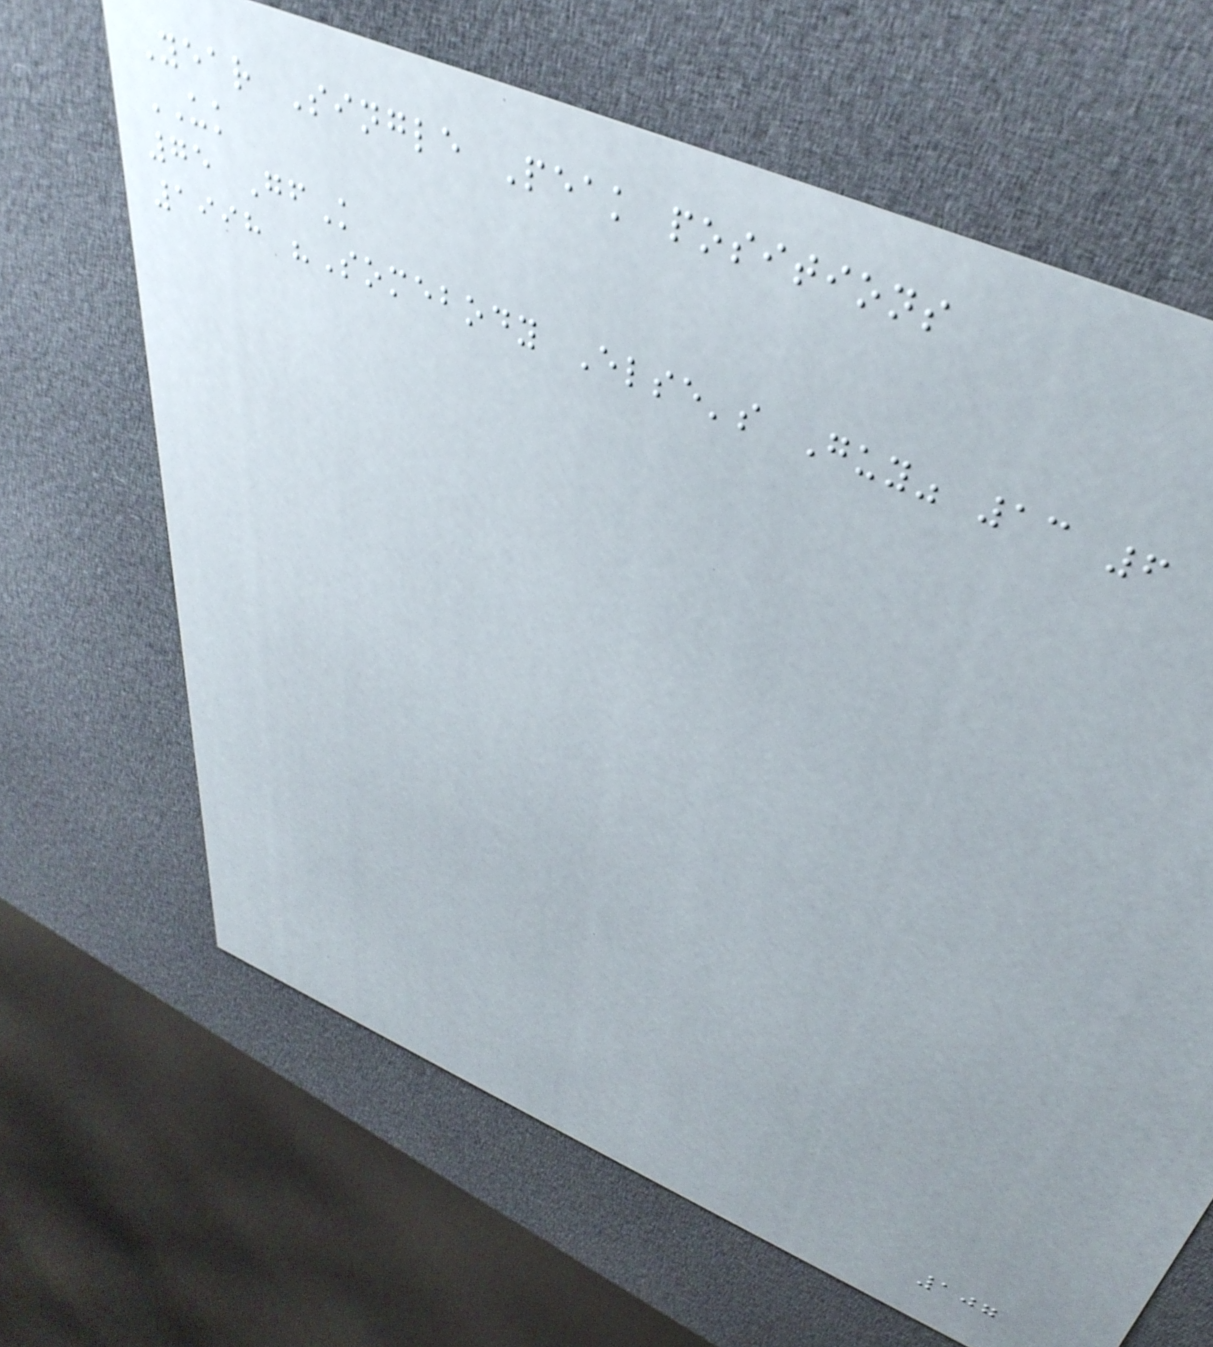Year Single Peak positions
UK
75 GfK
1998 "Somebody Else's Guy" 13 6
107
